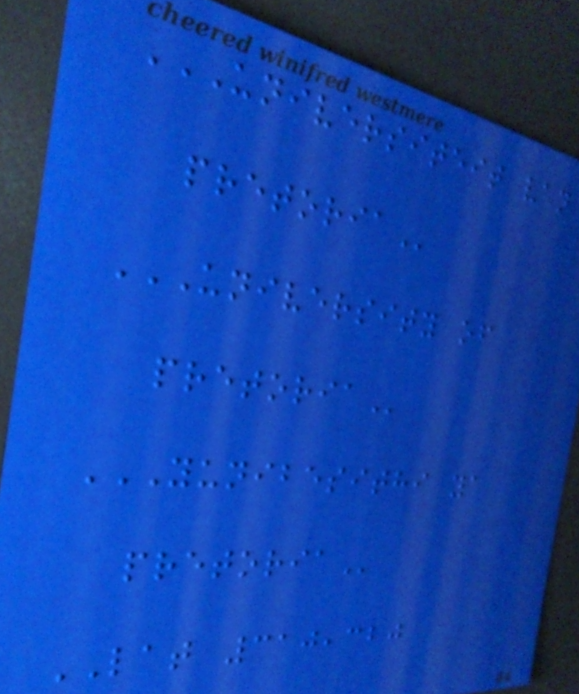UNIVERSITEIT VAN
PRETORIA
UNIVERSITY OF
PRETORIA
YUNIBESITHI YA
PRETORIA
LAT 310,320
